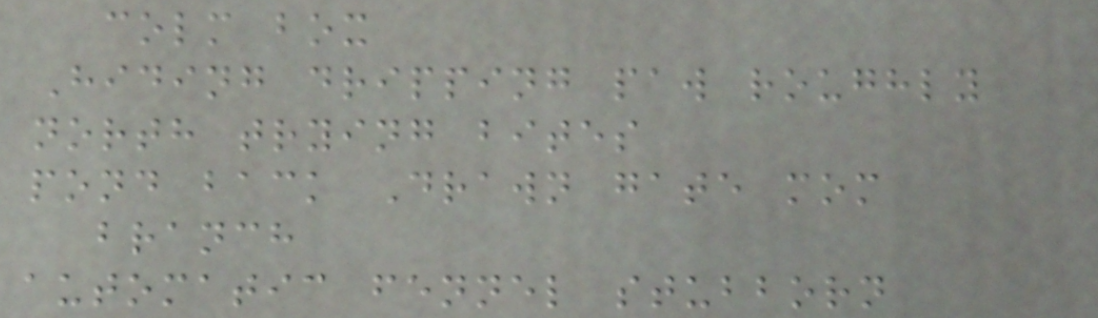colm box
Hiding dripping paw roughly
north trying bites
pond back Drawn gate mom
branch
automatic fennel stubborn
